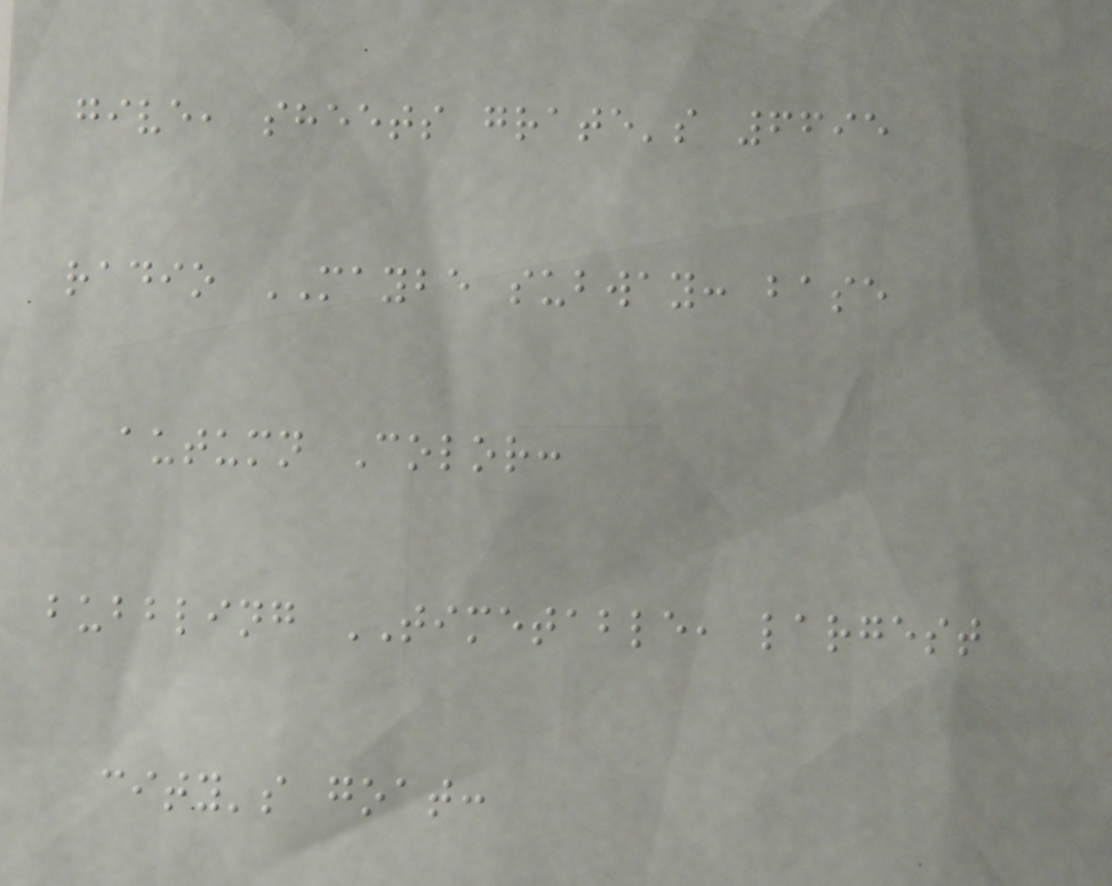give, sheets grate's 6695
radio MAYBE subway: base
autumn Color:
bubbling TIMETABLE, largest
city's goat:
